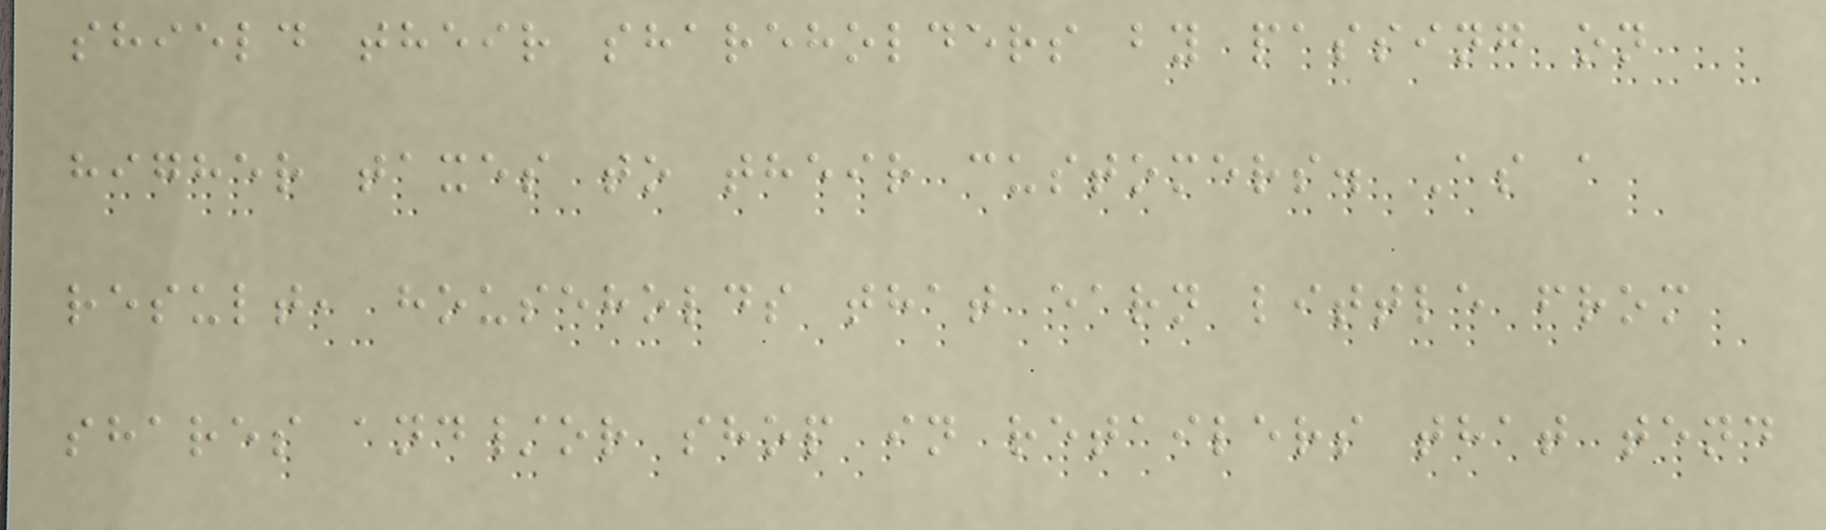shield their shareholders by passing on
higher taxes to their customers. As a
result, households that earn little from
shares and/or shop in retailers that tend
